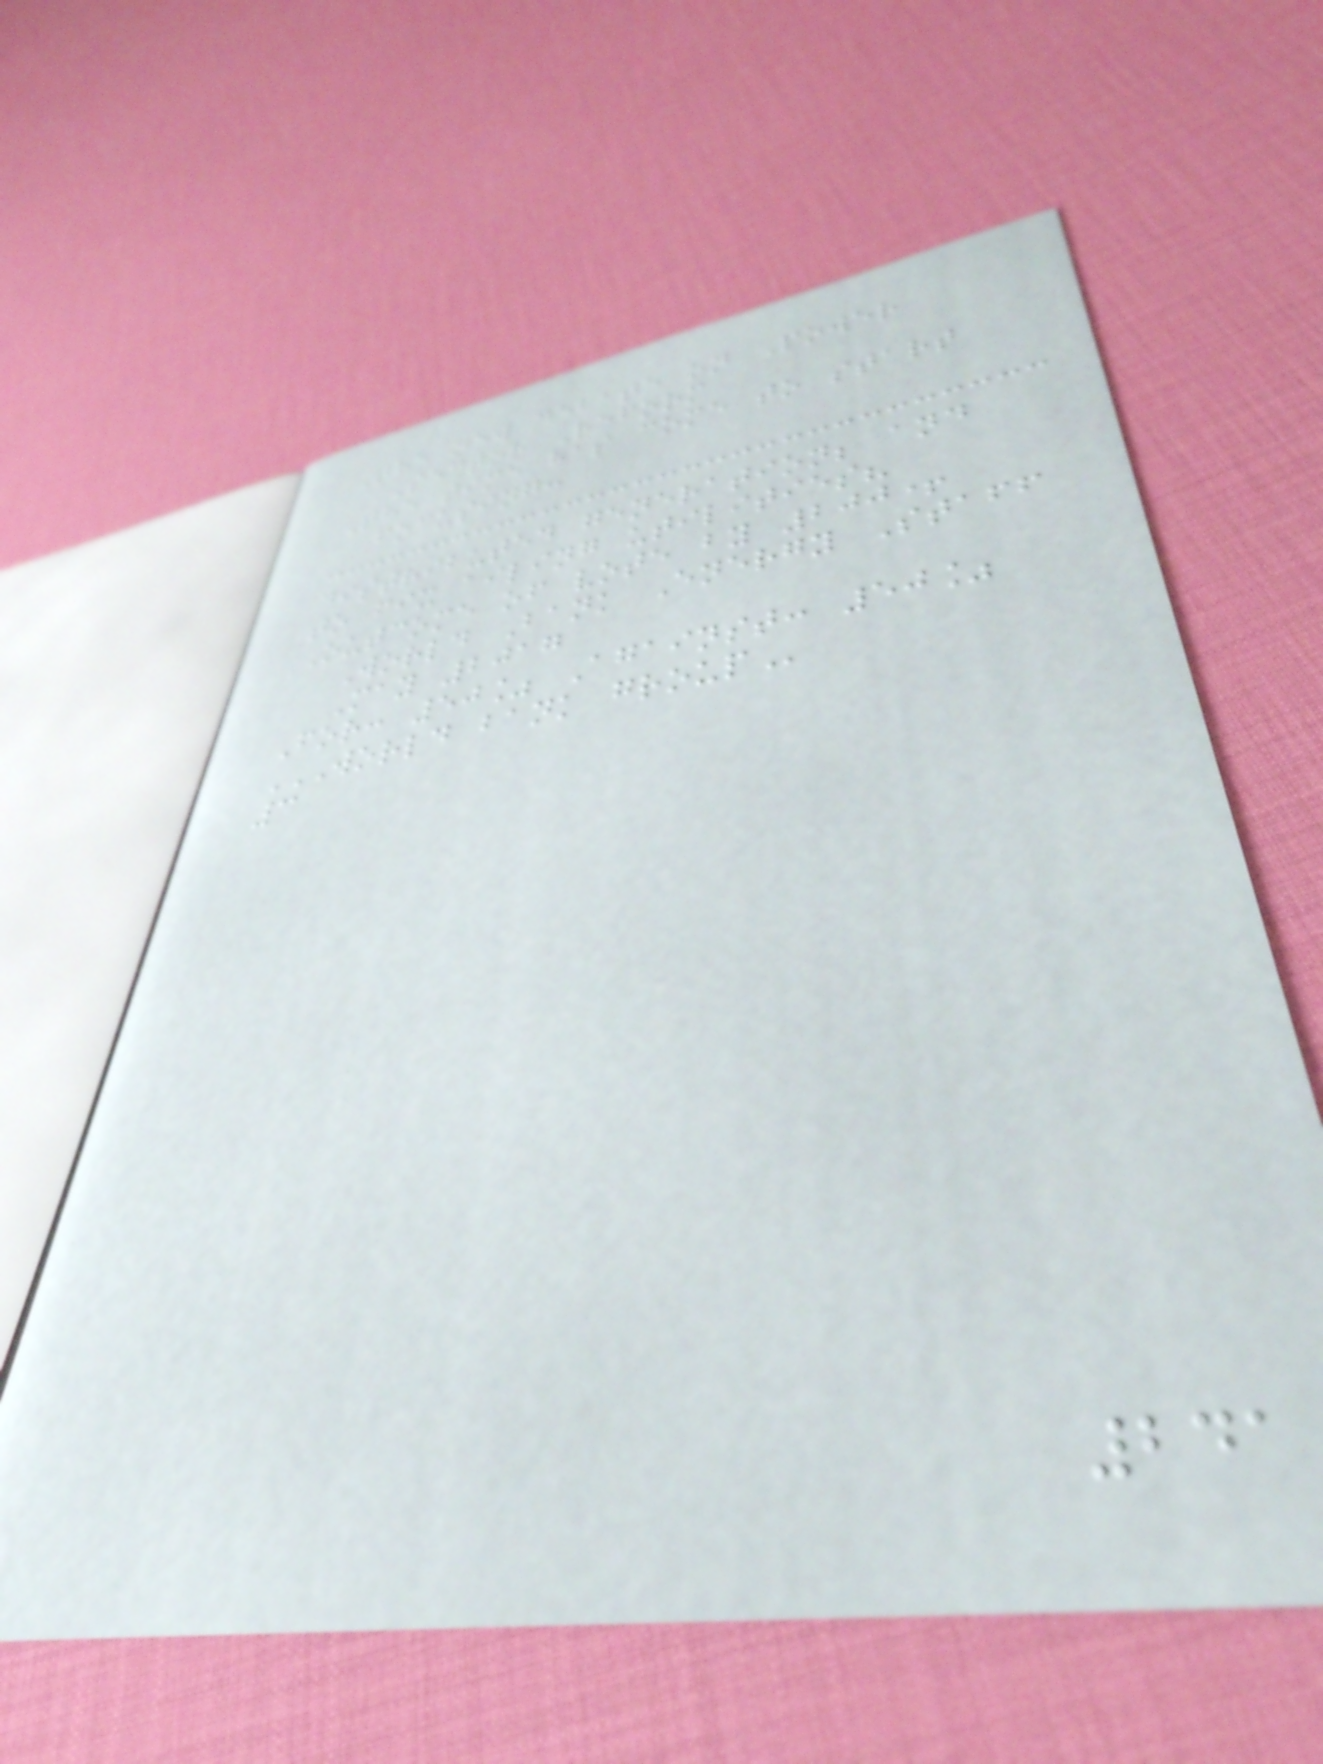The new debate on Power
Sector Reform
The time has come to start
focusing:
distributed generation; and
to fix ailing utilities?
Outcome of vote by 200+
World Bank Energy Staff
May 2017
For: 50% Against: 50%
WORLD BANK GROUP
3
241
